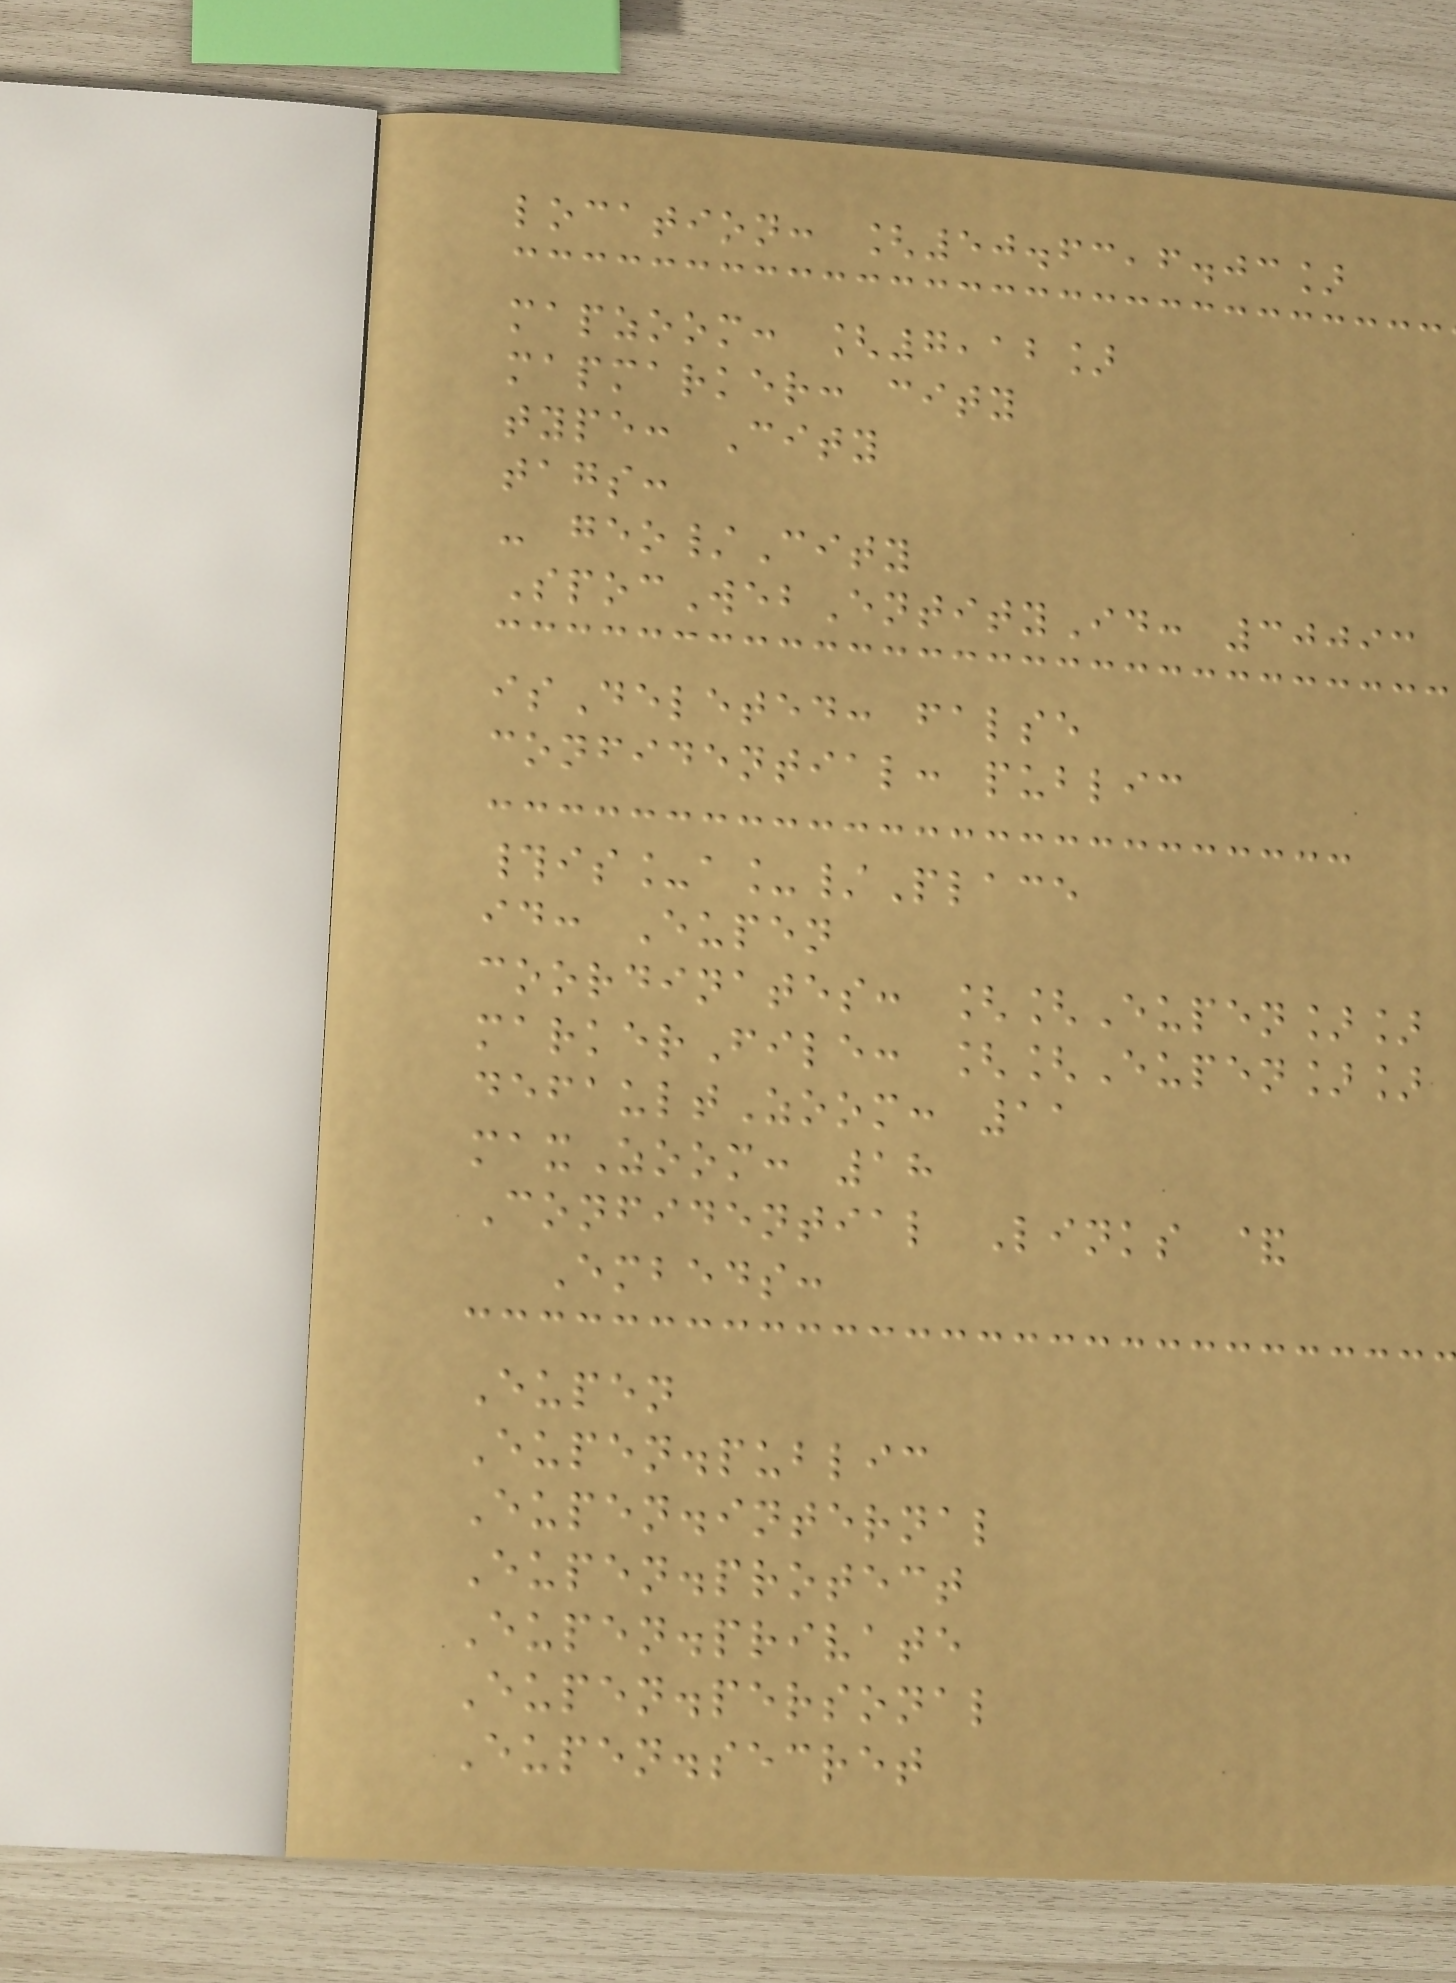location: [50.63,6.03]
mapzoom: [7,12]
mapmarker: city
type: City
tags:
- geo/City
SpocWebEntityId: 30093
isDeleted: false
confidential: public
#is_a_/Place
id: Eupen
coordinates: [[Eupen]]
markerFile: [[Eupen]]
defaultZoom: 11
maxZoom: 18
Confidential Links &
Embeds:
Eupen
Eupen.public
Eupen.internal
Eupen.protect
Eupen.private
Eupen.personal
Eupen.secret
